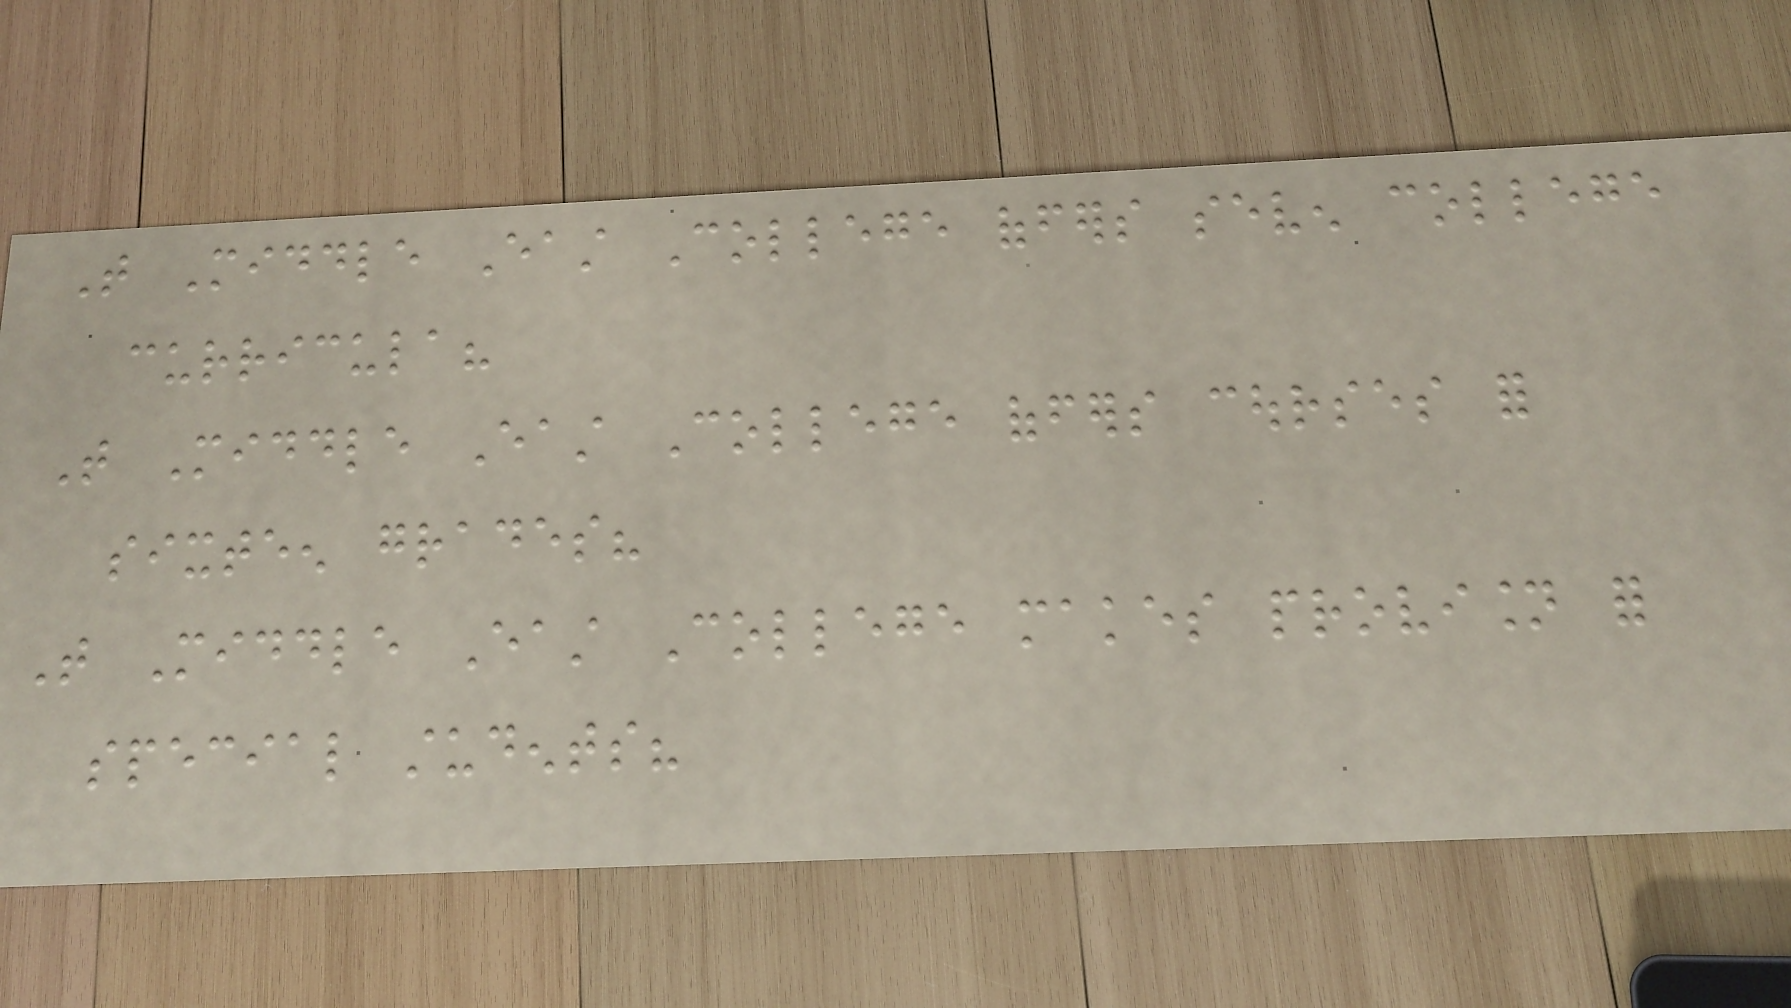That Middle East College offers seven college
curricula?
That Middle East College offers courses for
sixteen grades?
That Middle East College makes provision for
special students?
